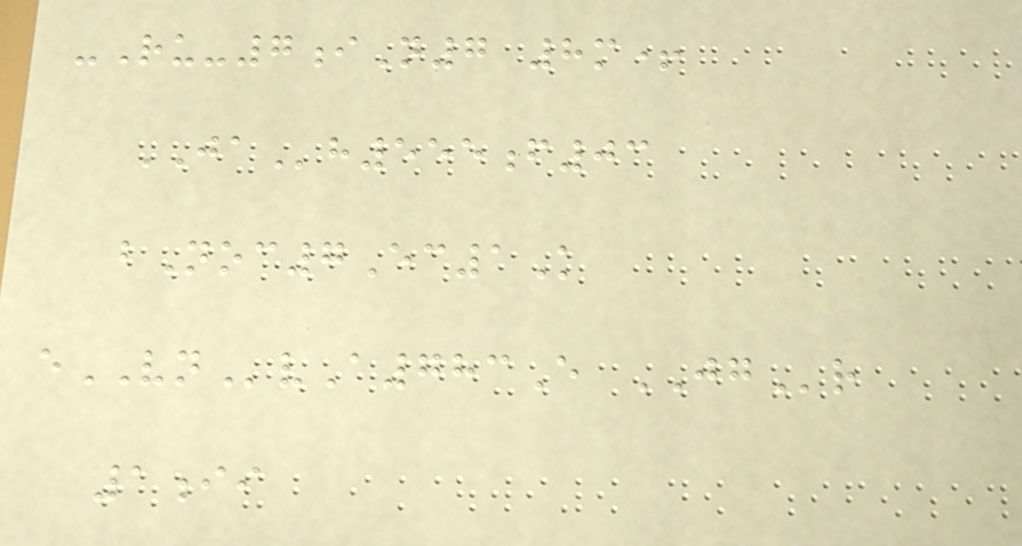-Ru-7iN7 8m+
JAh555f03
bNoc7Ec1K
eVNvA783E JGr
1ii
